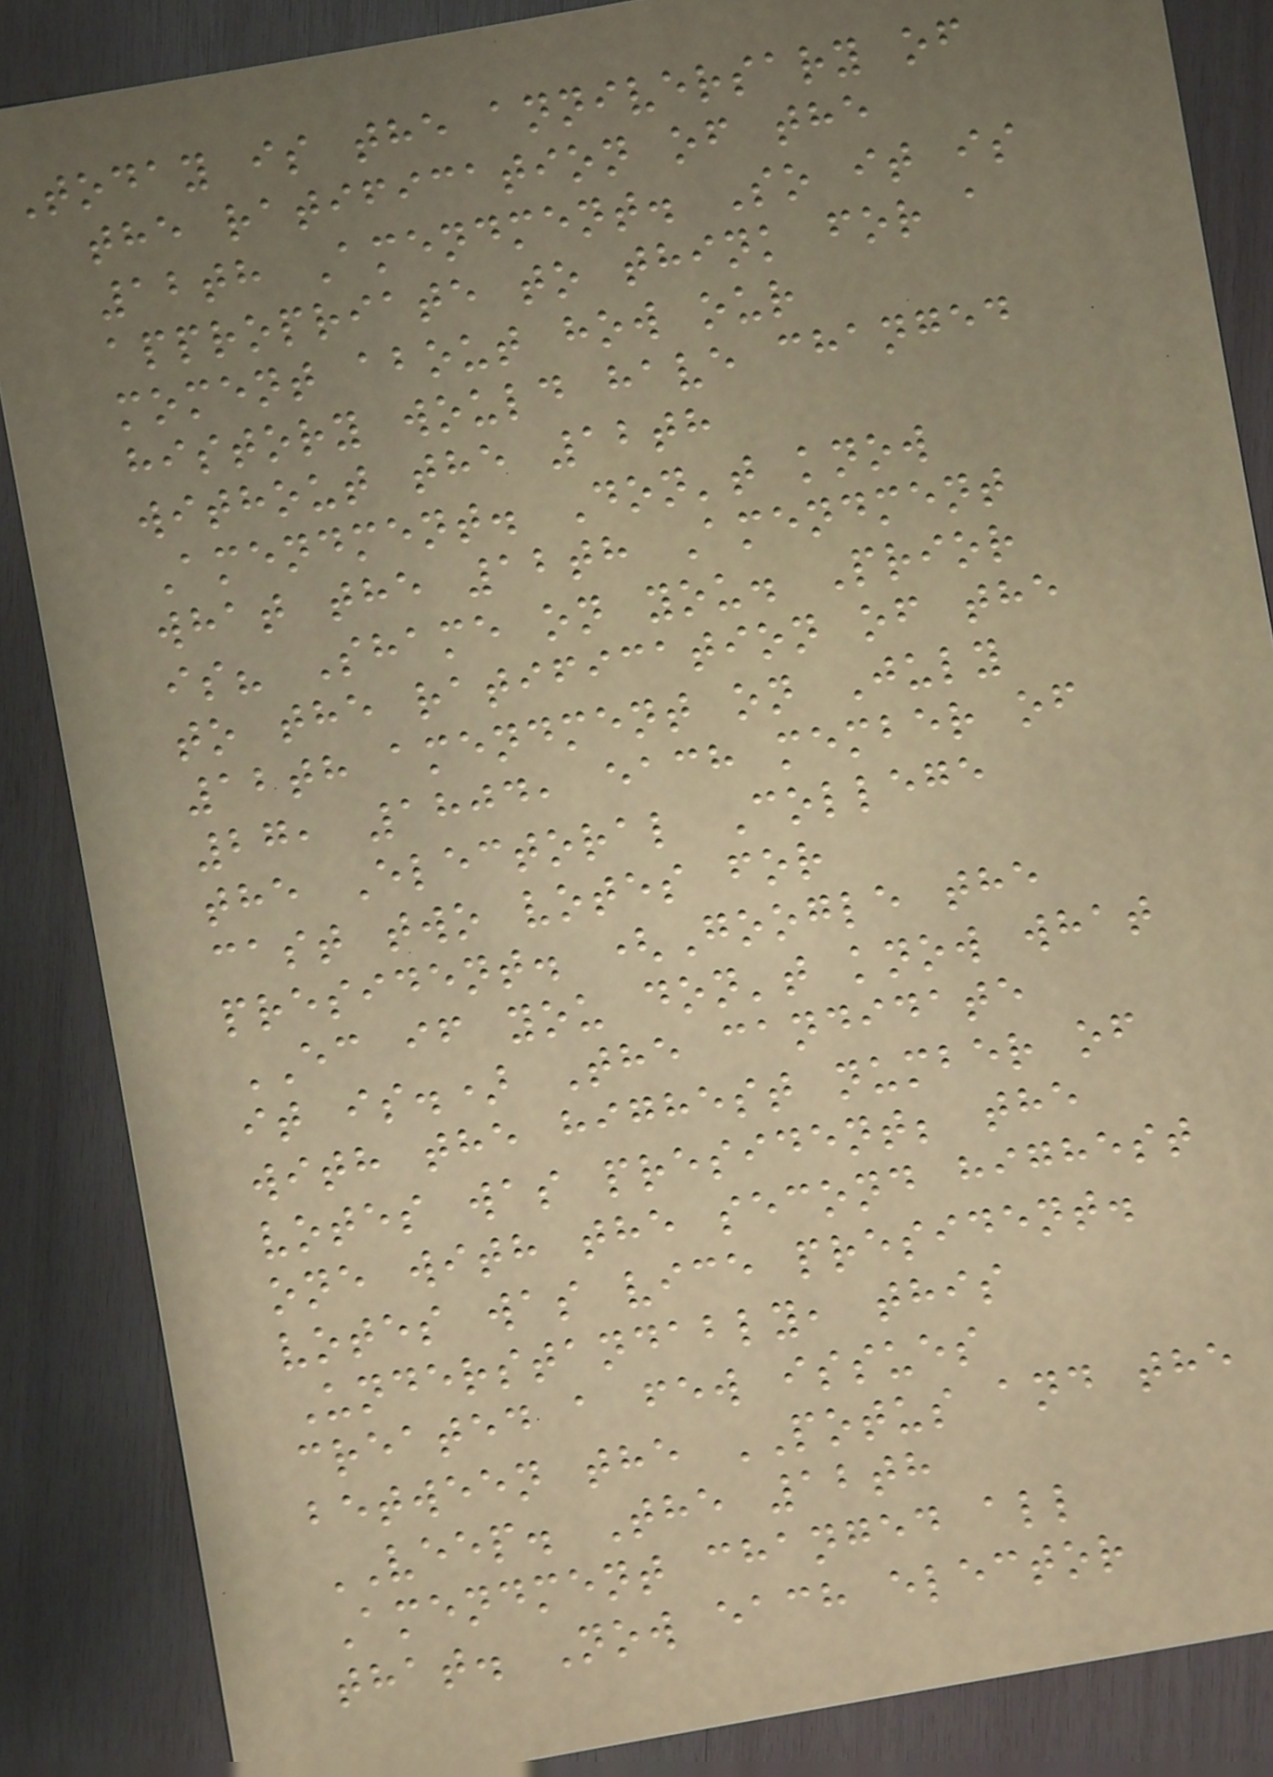Today is the anniversary of
the ratification of the
12th Amendment. So it is
appropriate to think for a
moment about how our
history would have changed
without the 12th
Amendment. Don't know
what the 12th Amendment
is? Shame on you. Prior
to the ratification of the
12th amendment on July
27, 1804, each member of
the Electoral College
cast two votes for
president. (Google the
EC if you don't know what
it is.) The candidate
with the highest number of
votes was president; the
one with the second highest
votes was vice president.
Understandably, this
created a few issues
between the POTUS and the
VEEP. The 12th
Amendment changed all
that. Now each elector
